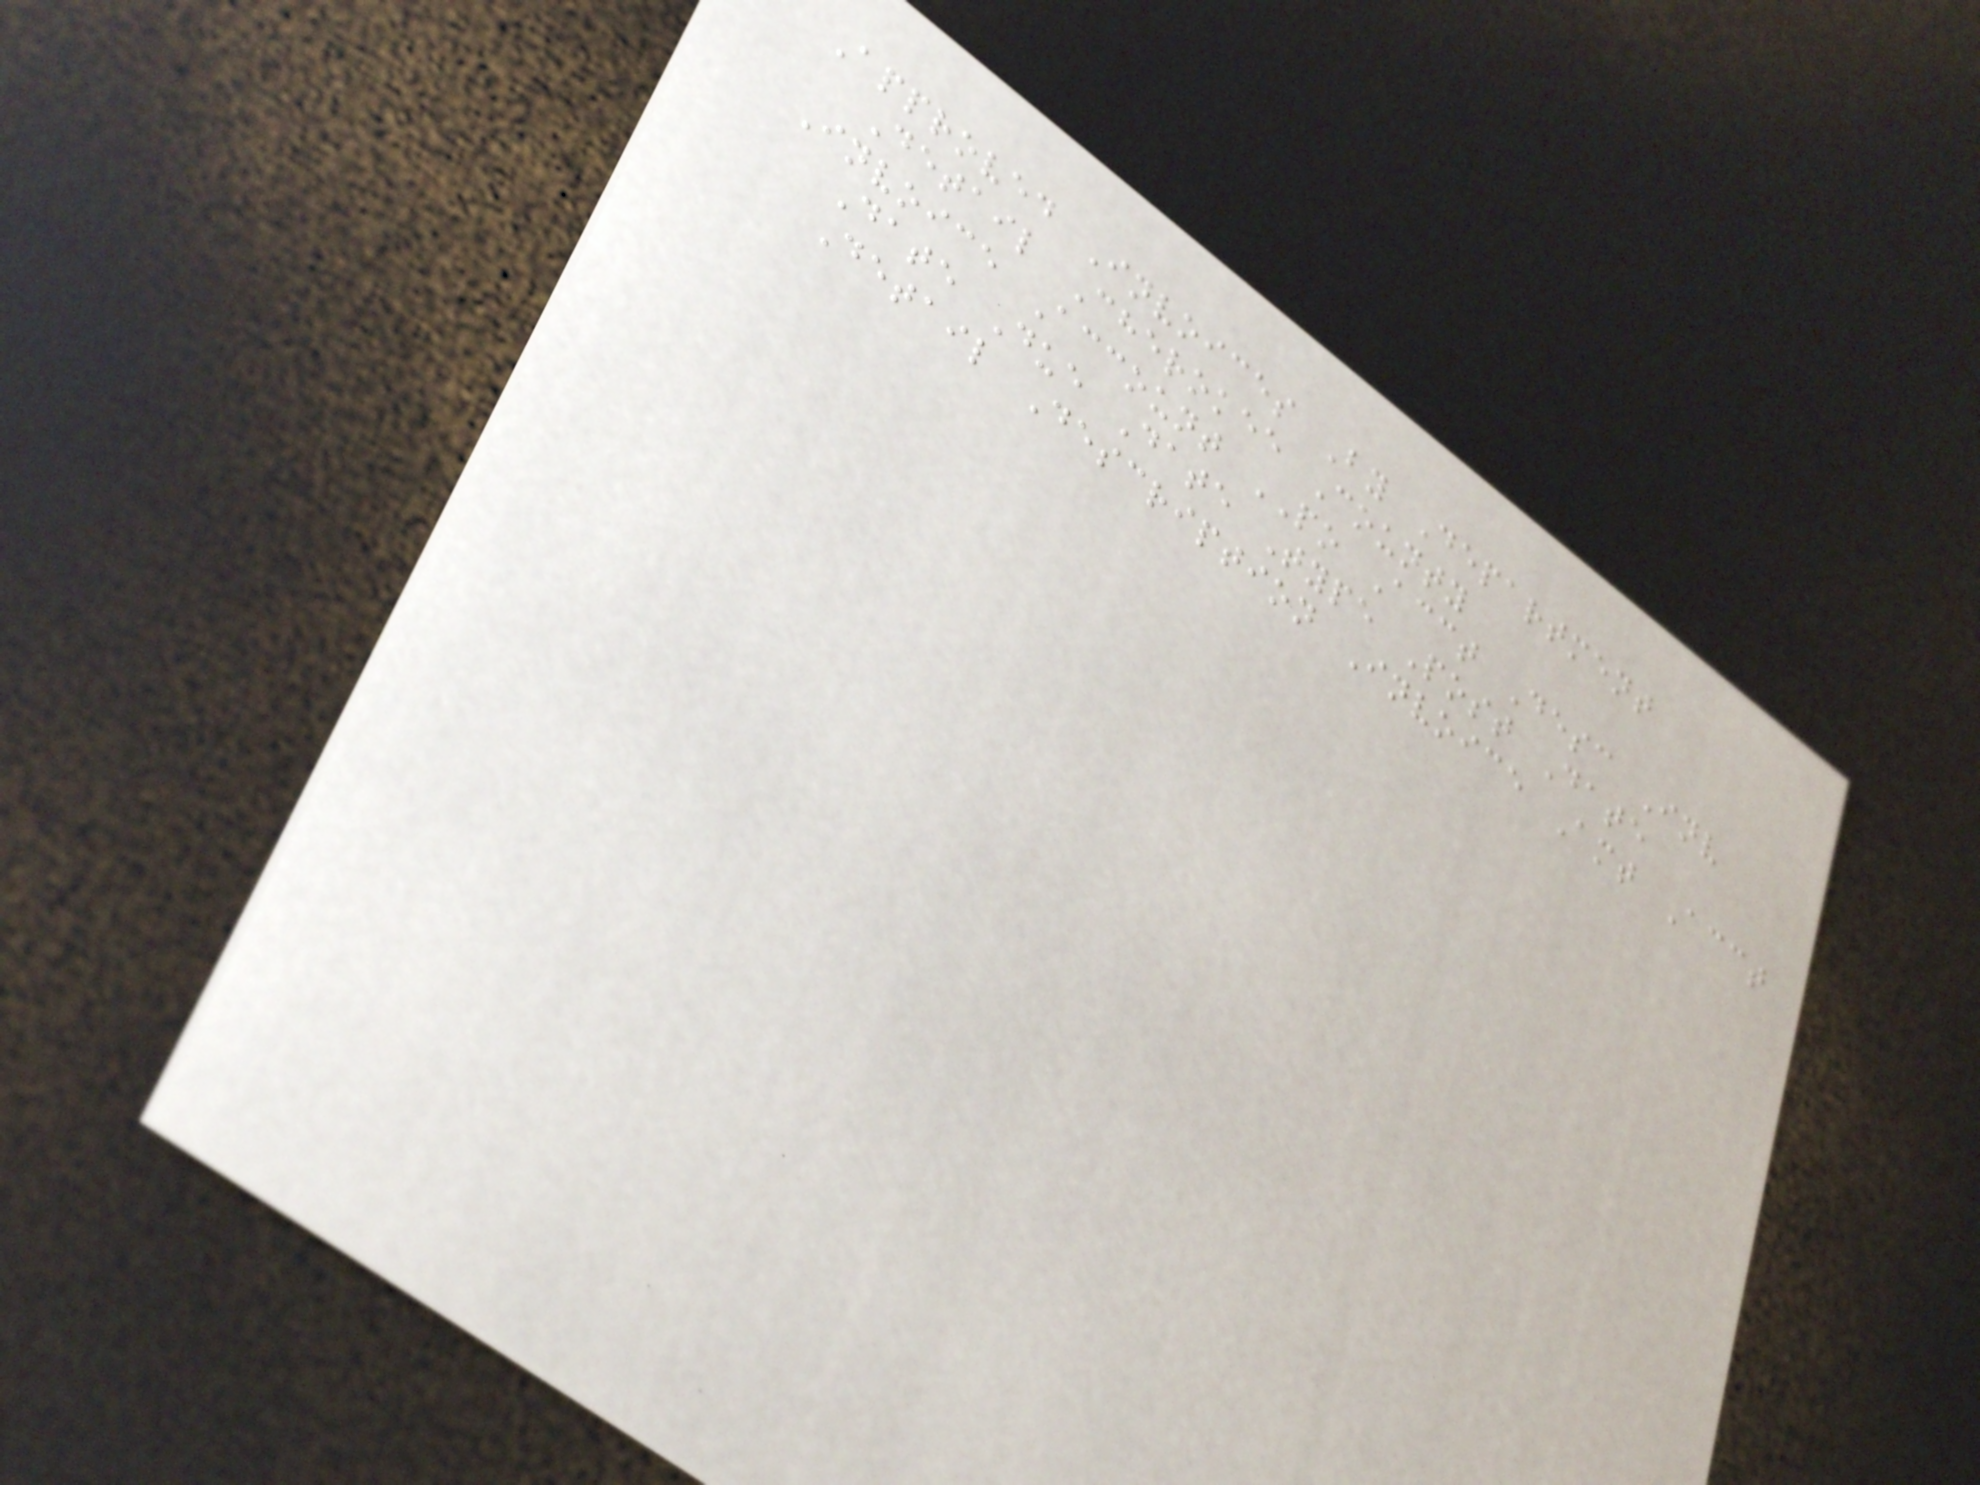Approved Invoices By Department
Detail Cherokee County
Invoice Account PO Acct Desc Inv
Date Due Date Type Post Date
Detail Description Invoice Amt Acct
